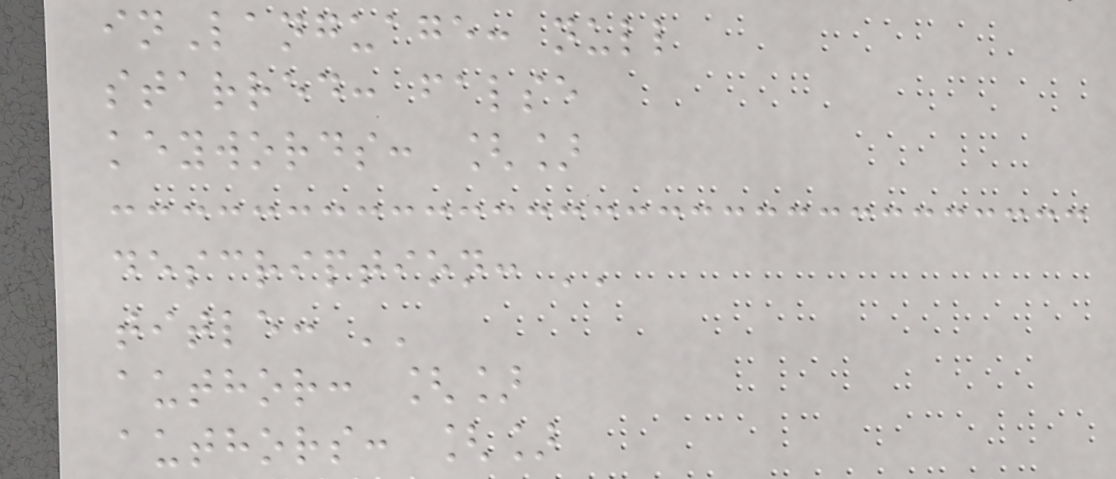inLanguage: null
starred: false
keywords: []
description: ''
title: ''
author: []
authors: []
